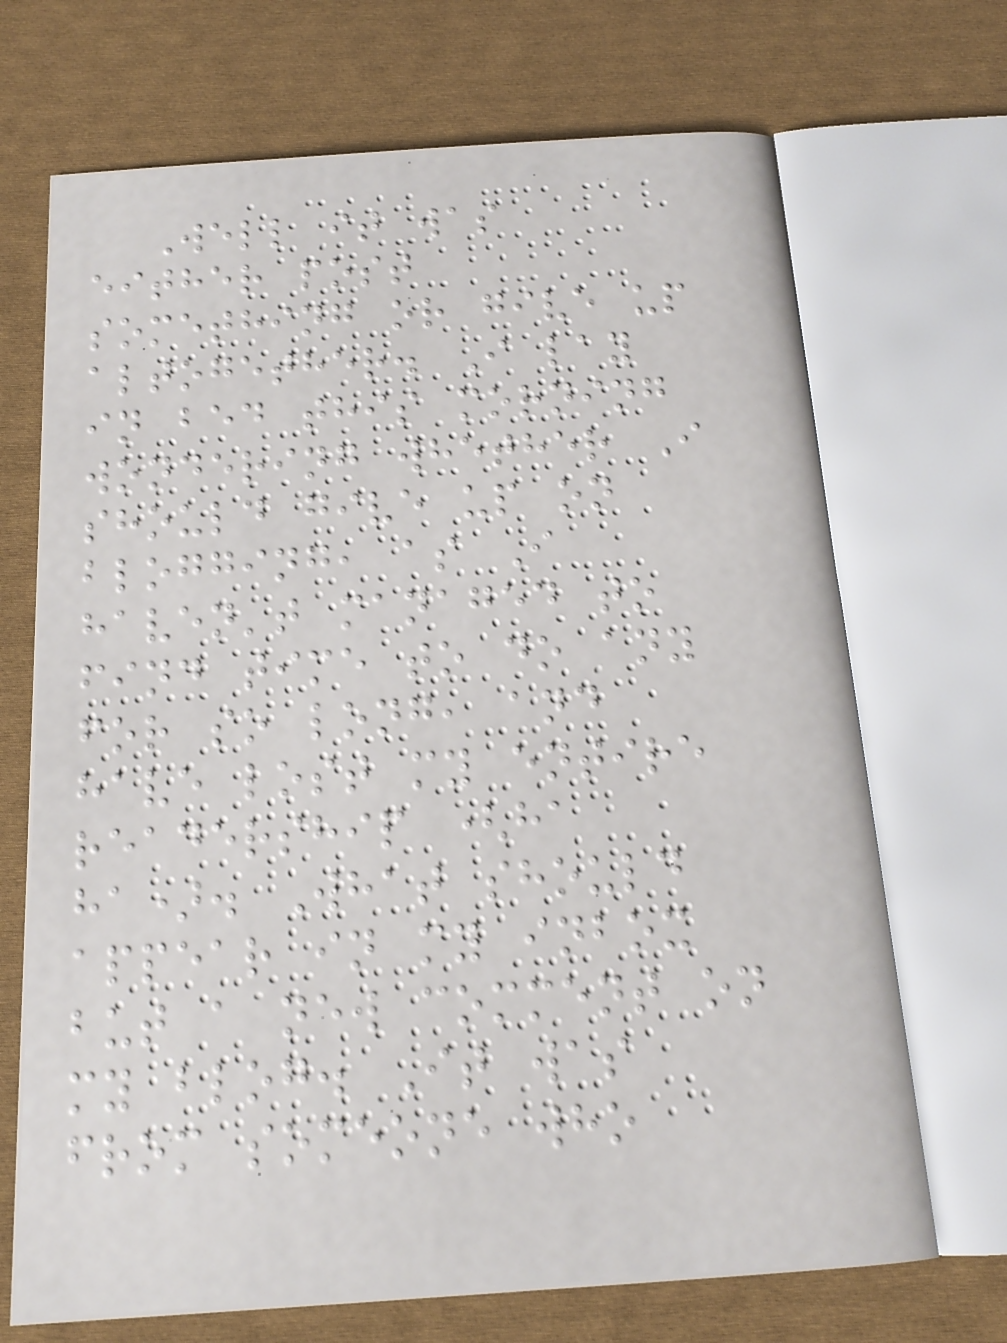Well it was
either post
something or give up
altogether. I lay
in bed this morning
wondering whether I
should give up on
blogging, as I
haven't managed to
find time to do any
for so long, and
have lost my entire
readership (ha
ha). What should
appear in my inbox
but a new comment on
my blog. It was
from someone who
